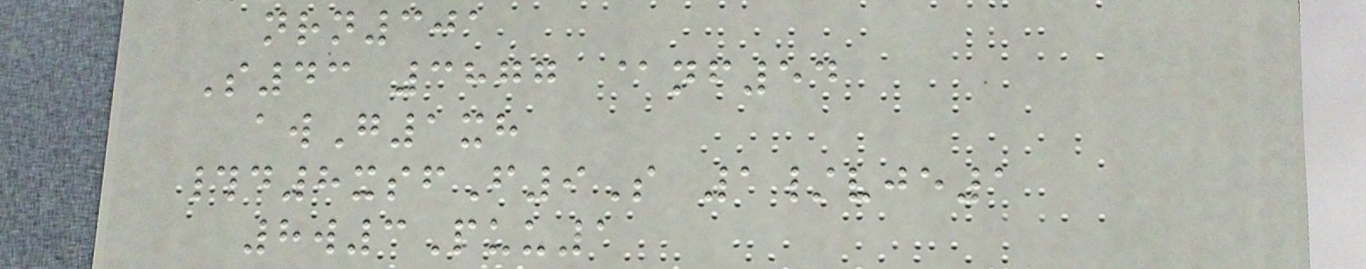nrn301
S43 3877 @nf54
awG1xh
#d8xsfF9S 1/vje1
8w3Puu1
